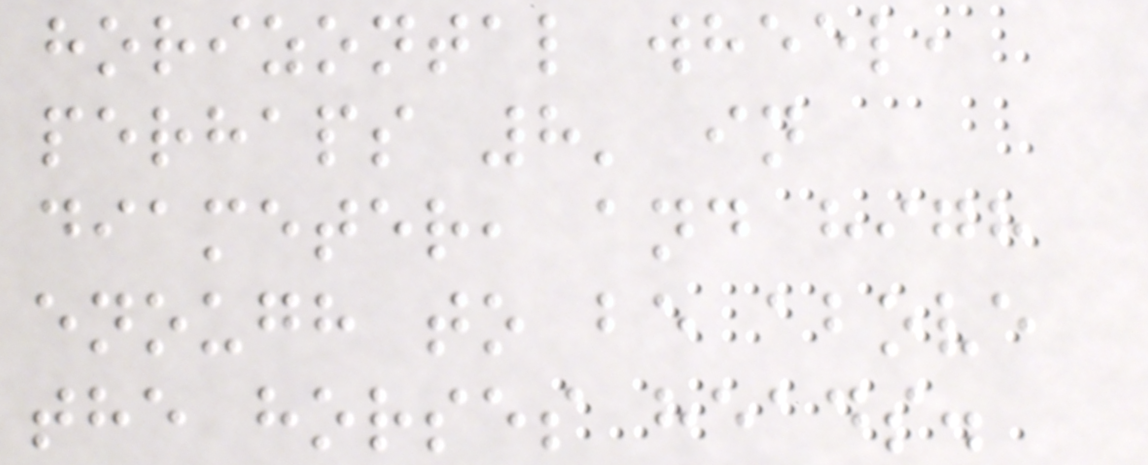horizontal wheel,
perhaps 8' in
diameter, and high
enough to be above
the horses heads.
